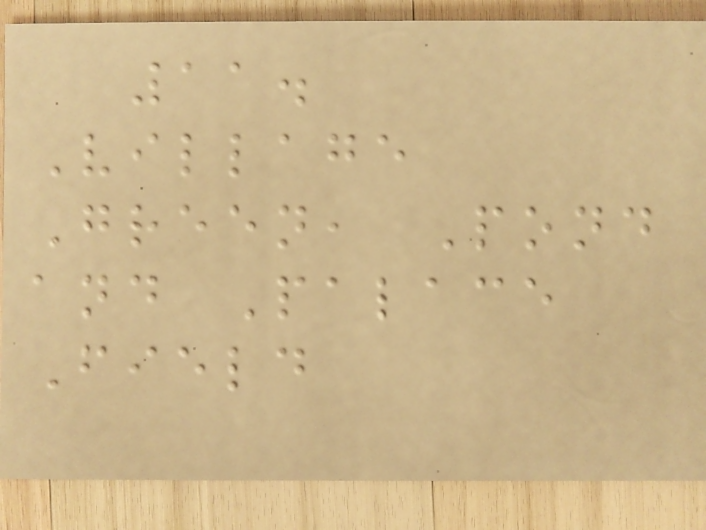11.
Village
Green, Pond
and Palace
Field
